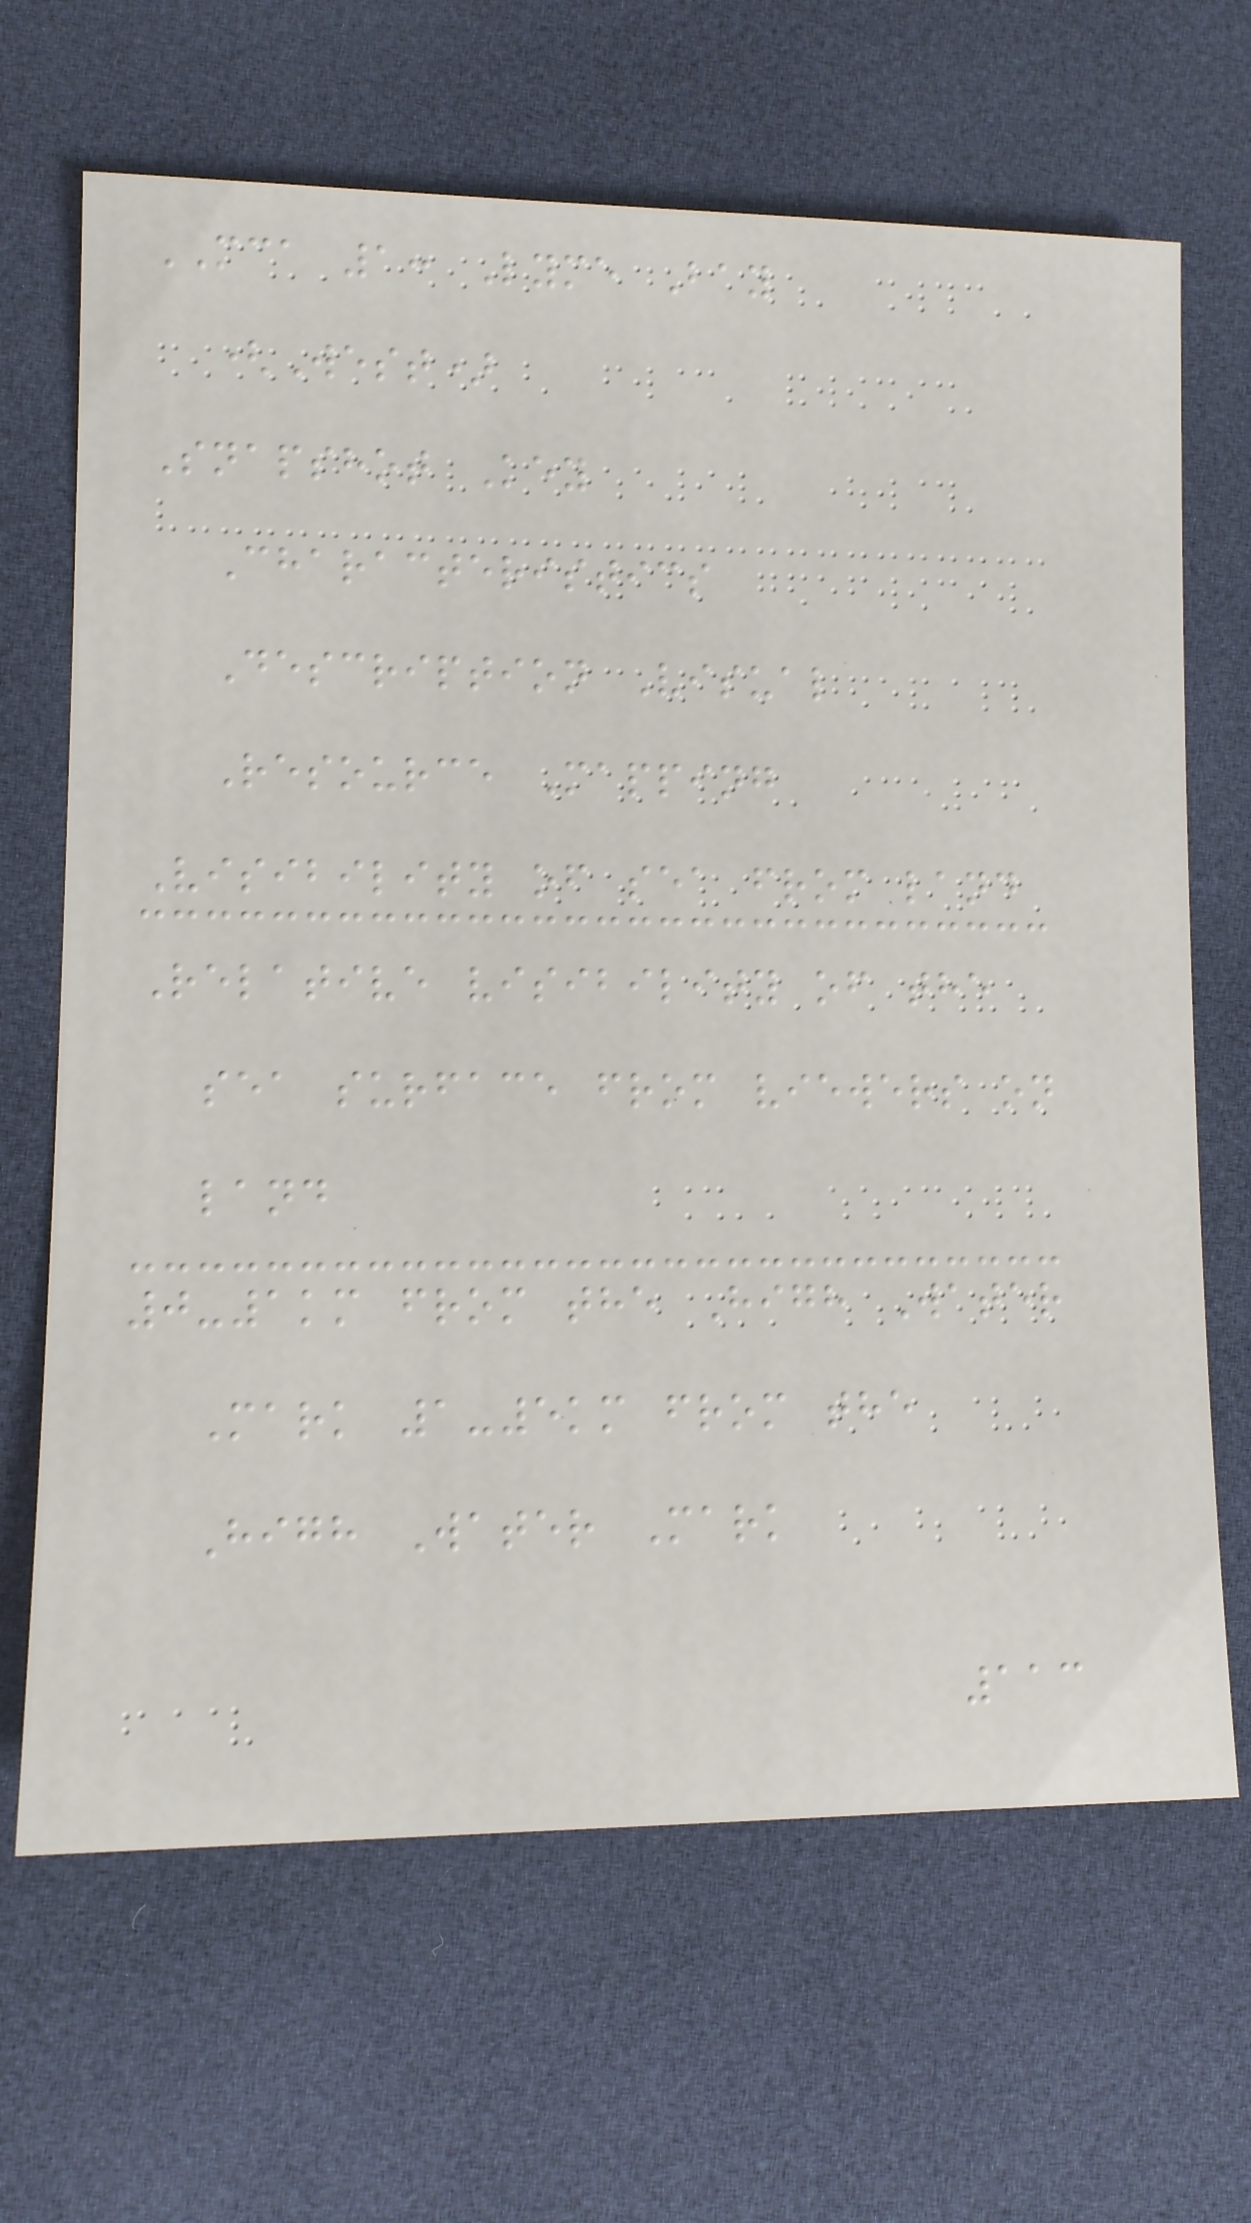MCA 1: Lyme Bay
(West)
Snapshot Key
Characteristics
Description Visual
Resource Mapping
Visibility of sea from land
Relative visibility of the
sea surface from viewers on
land
0-1km from the High Water
Mark 1-5km from the
High Water Mark
113
